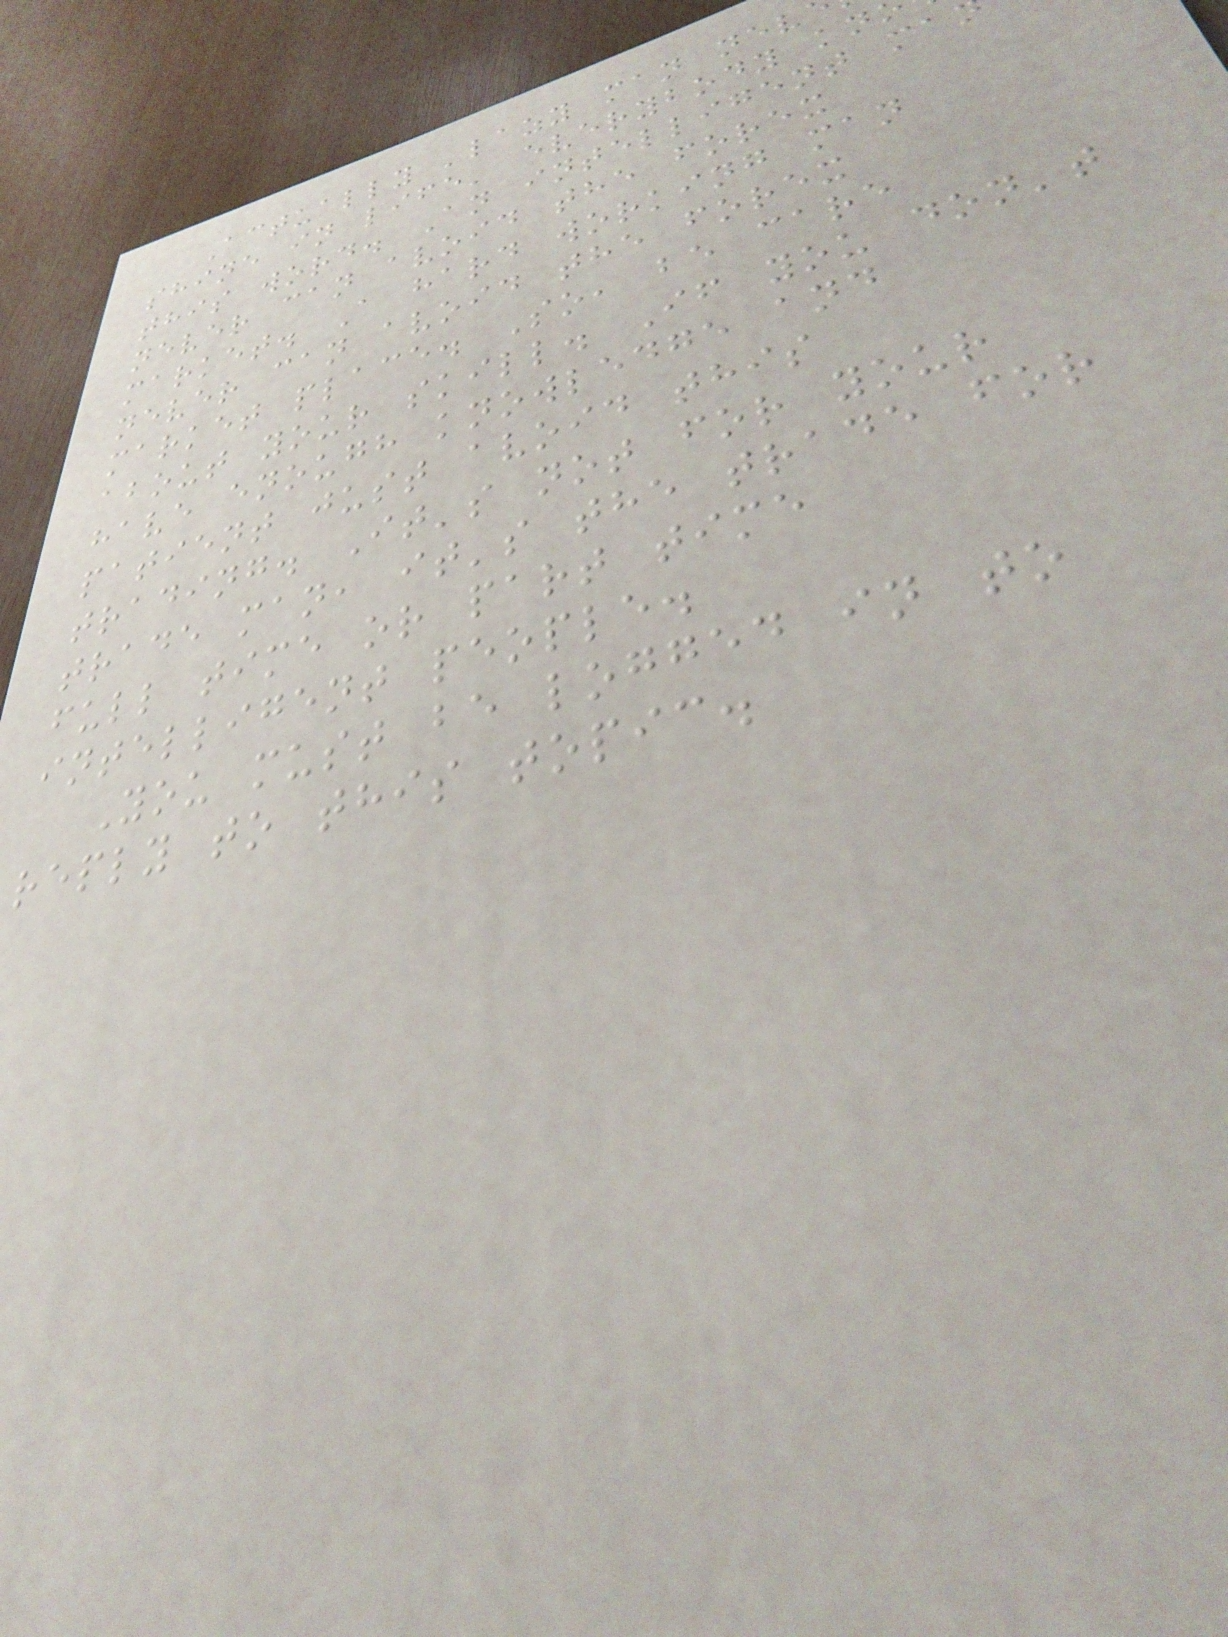Actually 'lazy man nev
shine in life' everybody kn
this word. An intelligent ma
never can avoid the forex
market. A hard working man
never can avoid the forex
market place. So, be care
about your skill. If you don't
have enough knowledge and
patient just avoid this
trading. It's not for your
trade man, it's the trade for
full time or part time
intelligent people.
You must be logged in to
reply to this topic.
